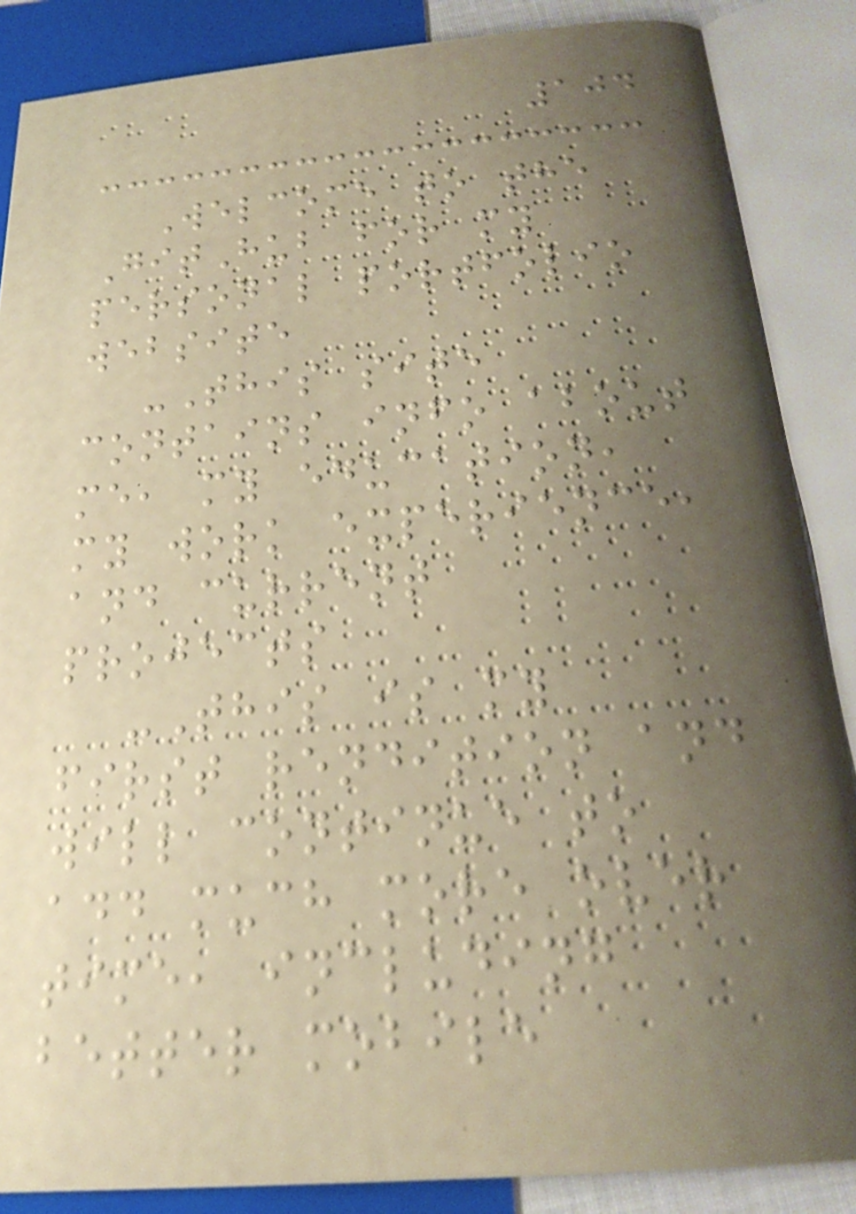104
Welcome to the
GitHub for my
personal portfolio
website
-This site
contains info about
me, my education,
my work experience,
and current
projects
-This is my
first rendition and
will continue to
add much more over
time, including
better mobile
